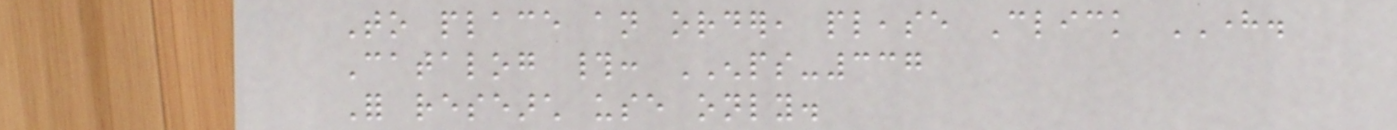To place an order, please Click HERE.
Catalog #: ENPS-337
For research use only.
